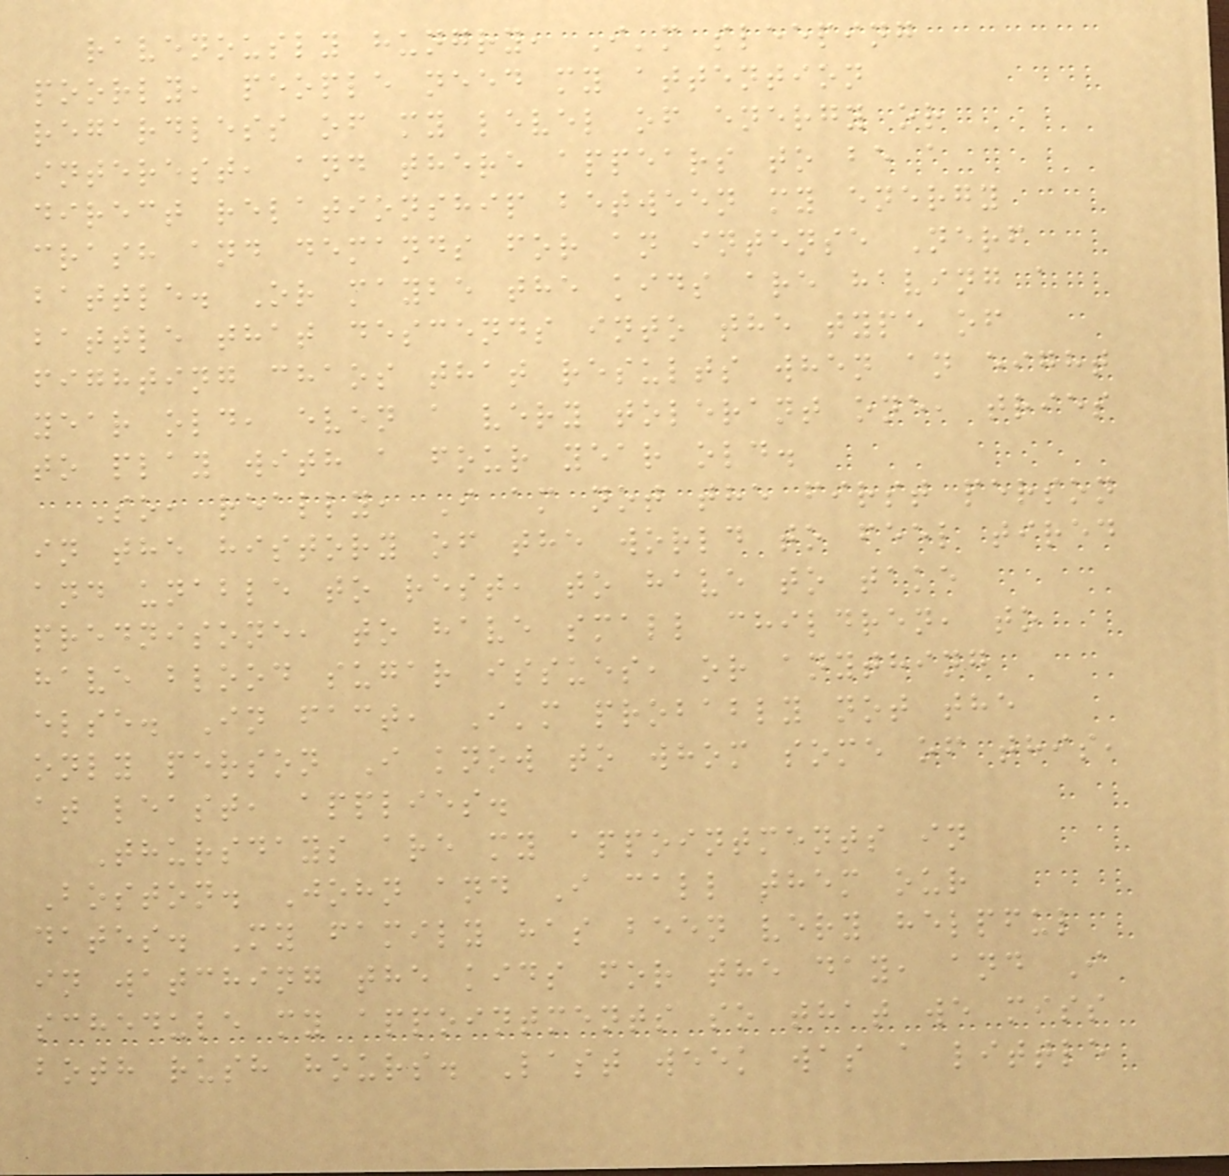ravenously hungry, I'm sleeping
poorly, people need my attention
regardless of my level of energy or
interest, and there appears to be a
direct relationship between my energy
crash and demands for an intense Nerf
battle. Or maybe the kids are having a
battle that descends into the type of
fighting chaos that results when an eight
year old, even a very tolerant one, tries
to play with a four year old.
So, really, I am not the first person
in the history of the world to feel tired
and unable to rest, to have to take
prednisone, to have small children, to
have blood sugar issues, or anything
else. In fact, I'm probably not the
only person I know to whom some of this,
at least, applies.
Thursdays are my appointments in
Boston. John and I call them our
dates. My family has been very helpful
in watching the kids for the day, and I
schedule my appointments so that we miss
both rush hours. Last week was a little
